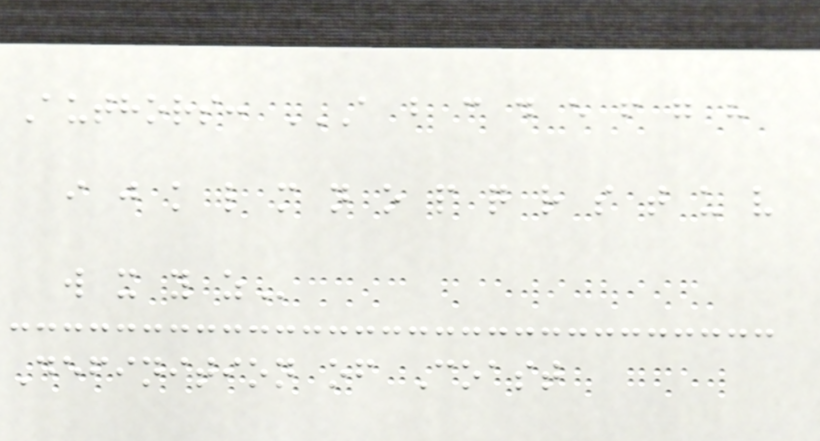Authors: A B C D E F G H
I J K L M N O P Q R S T U V
W X Y Z
Definition of Coast
